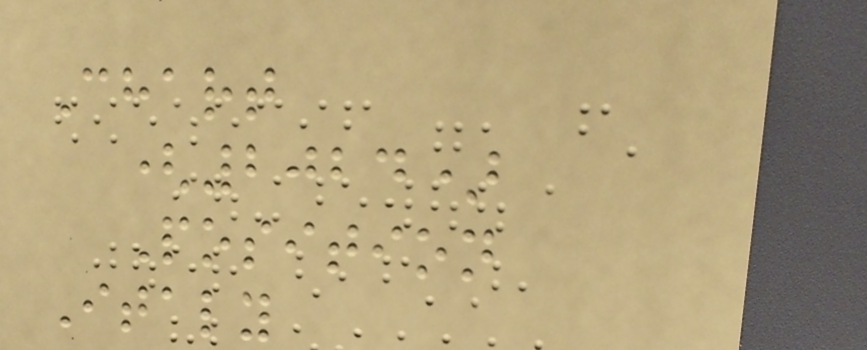Chart
(2024)
Position
Italy
